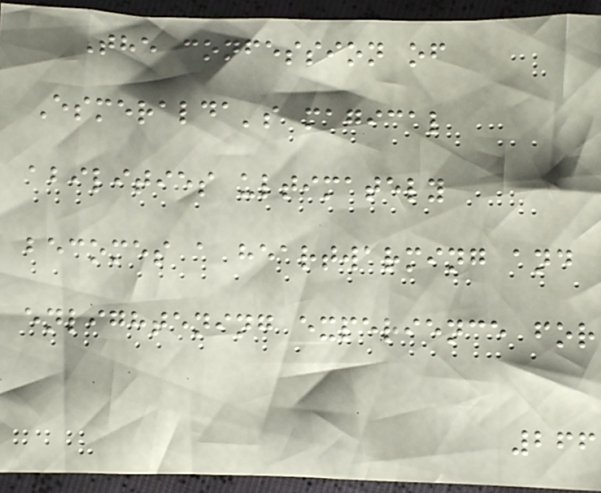The confession of
Esmeralda's magical
abilities ultimately
becomes a heartwarming and
enlightening experience for
266
